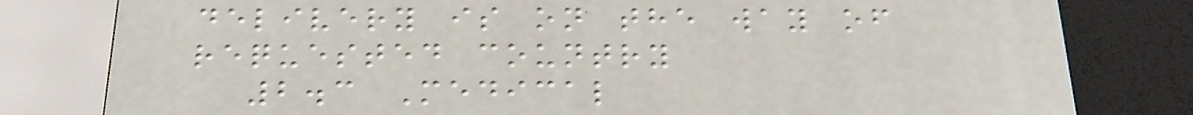delivery is on the way of
requested country
2.3 Medical
